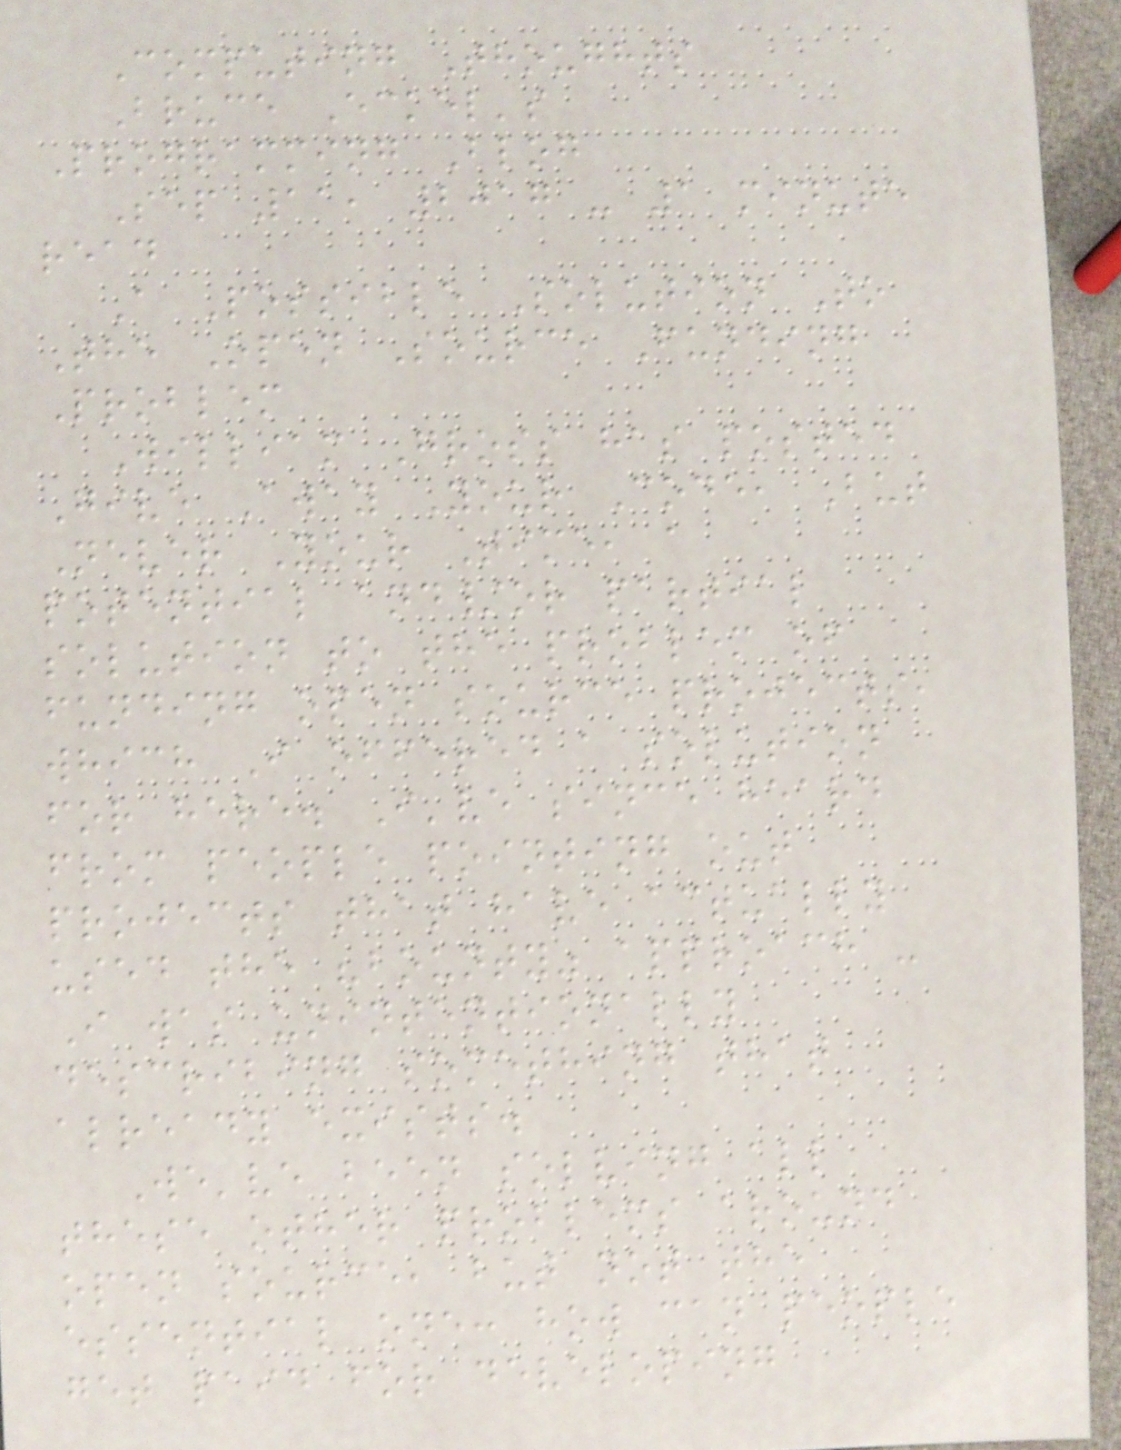Computing Thoughts
Bruce Eckel's
Programming Blog
Sep 11, 2017 - 1 minute
read
A Possible Solution To
The Open Source Funding
Problem
William Gross has posted
Give Away Your Code, But
Never Your Time, a
potential and/or partial
solution to the problem of
funding open source projects,
which I offered a solution
for here. I've since heard
from people pointing out
projects that have actually
used the "bounty" approach -
I was unintentionally
describing something that
already exists.
We've been solving all
these other problems around
open source, but not the
essential one: how can people
get paid for developing
